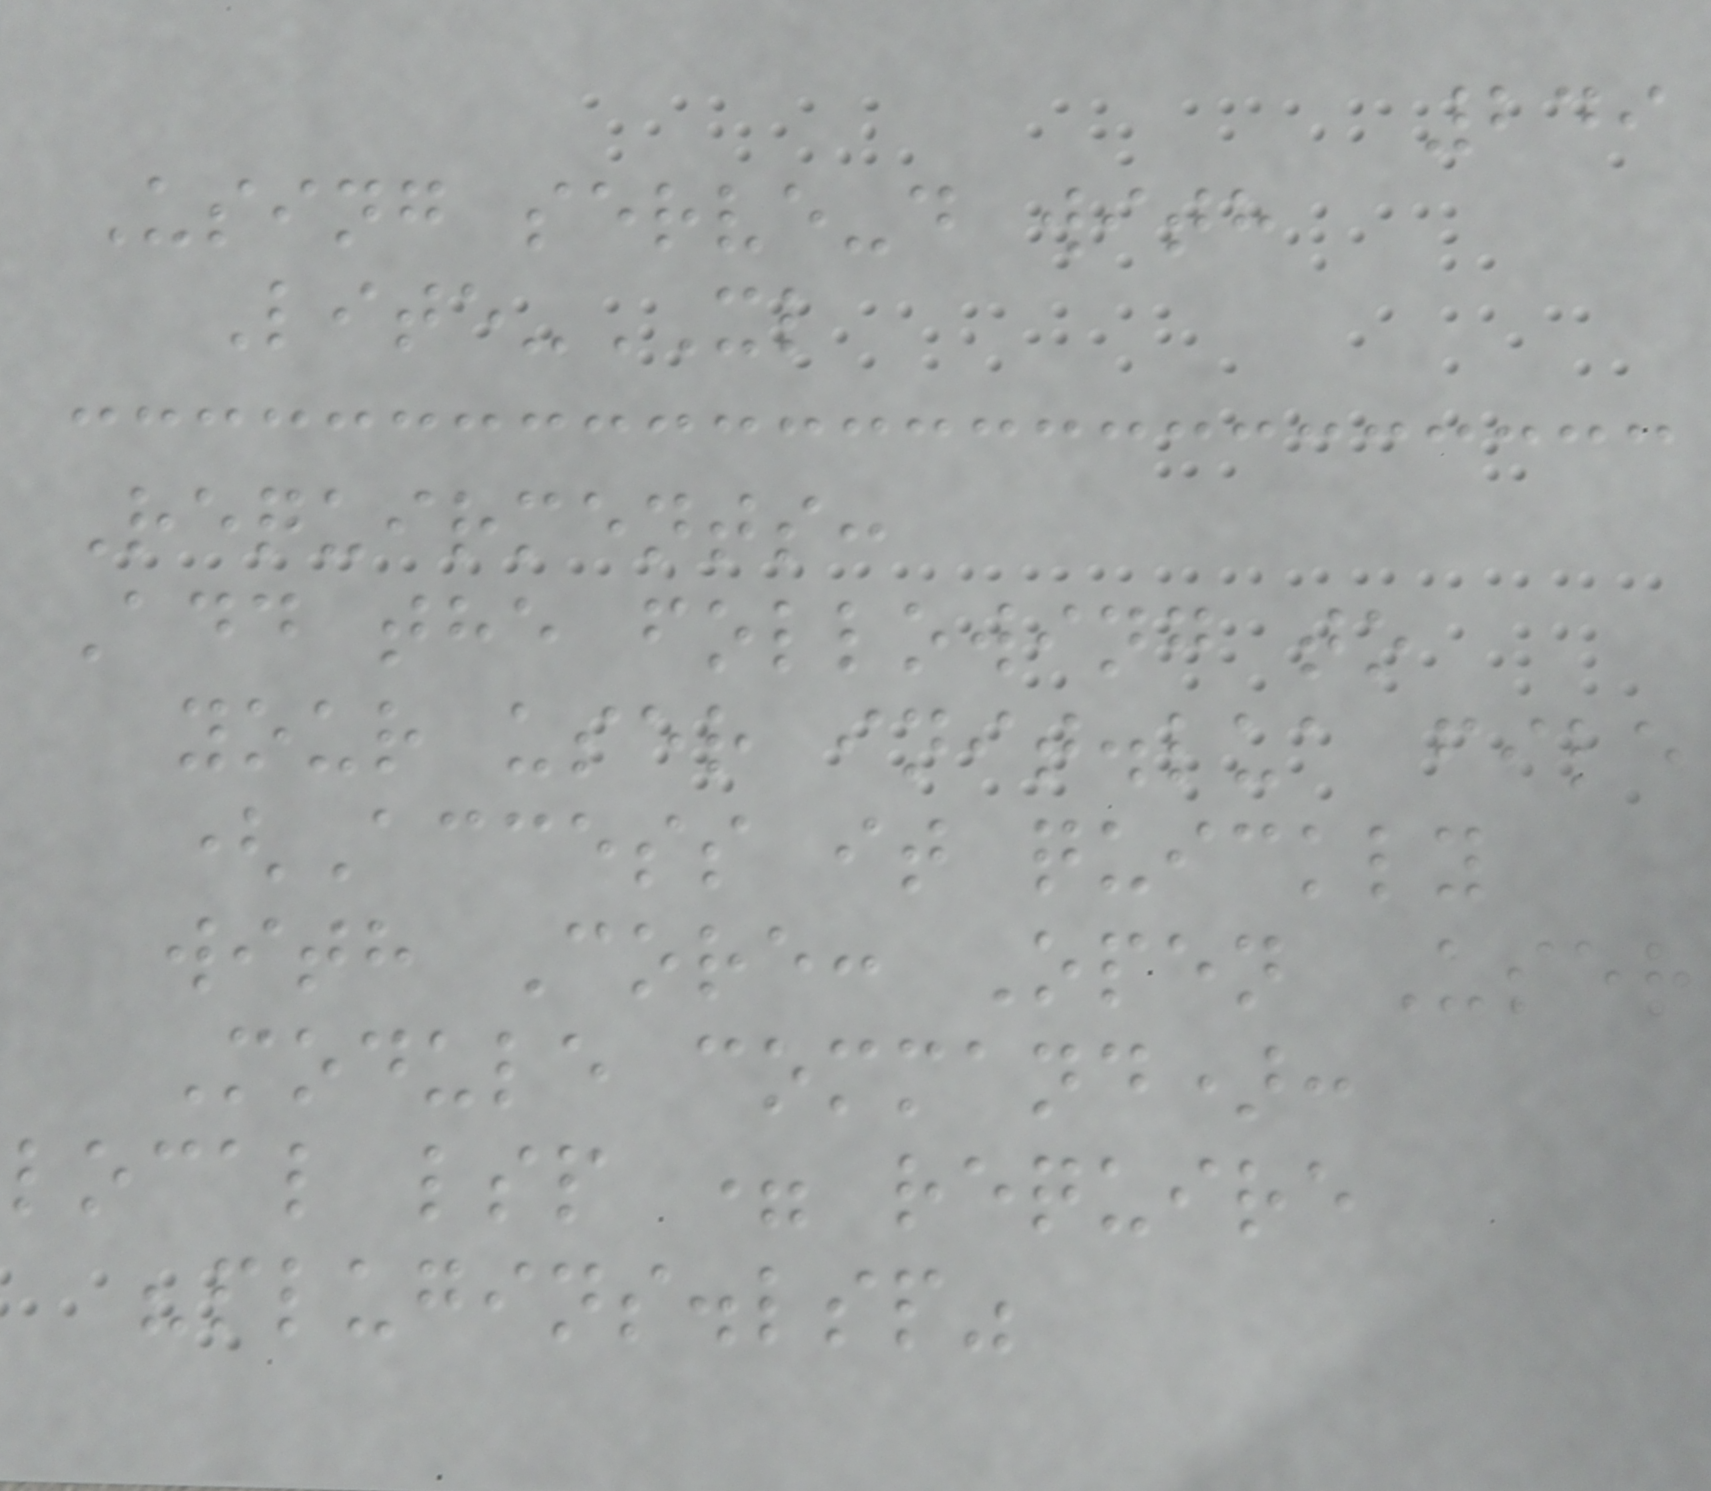249
Using serve-d with
Lite-XL
Requirments:
Add the following to
your user init.lua file
(Access it quickly
with Core: Open User
Module command):
local lsp = require
"plugins.lsp"
